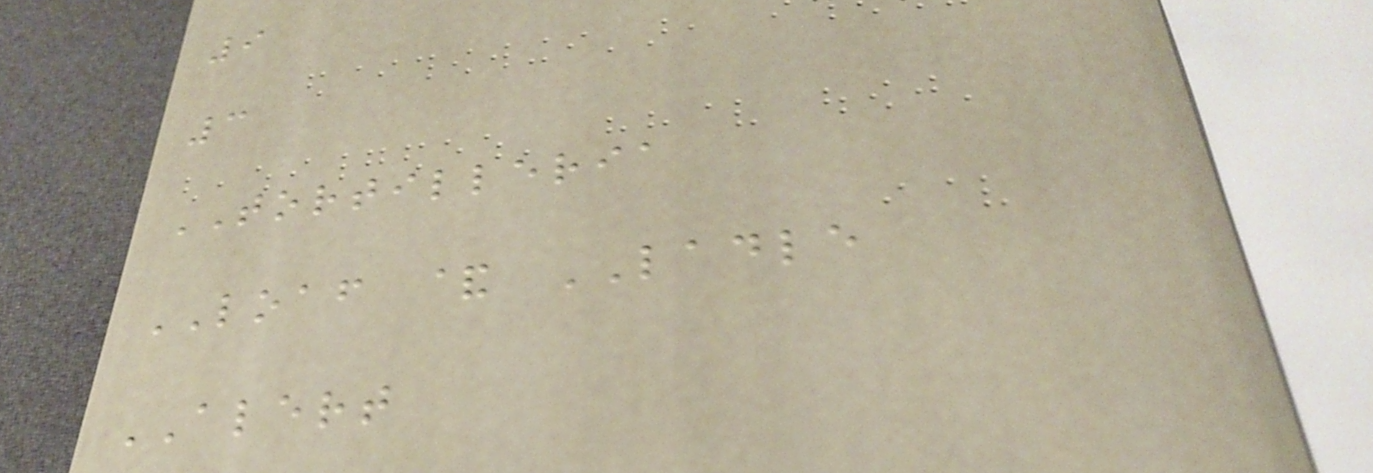9
3
TORTILLERIA
LOAF & LADLE
ALERT
